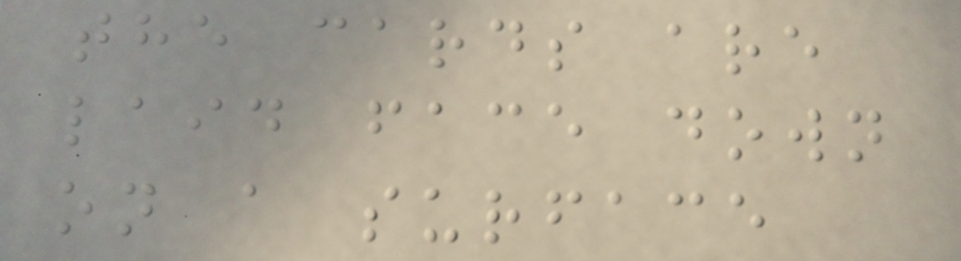the cards are
laid face down
on a surface
